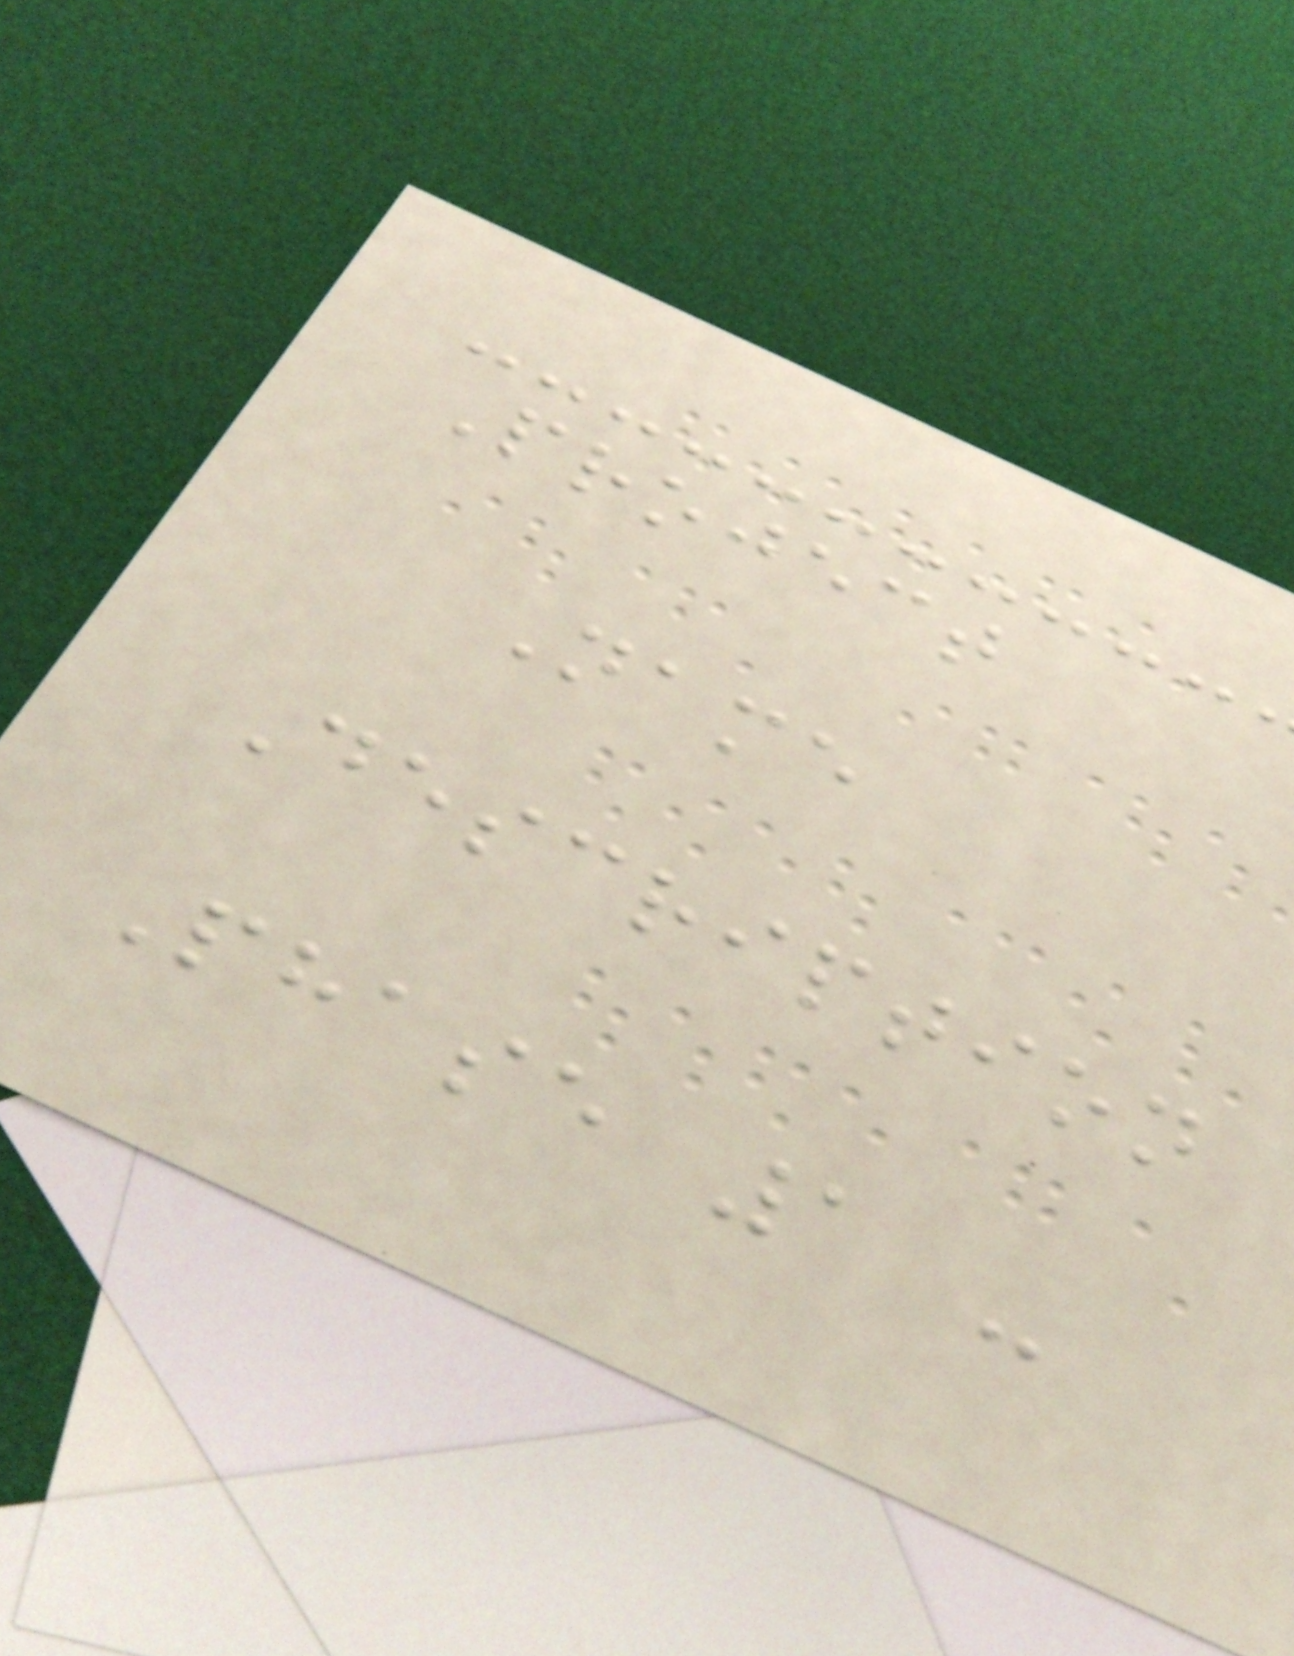Project
Name
Description
Phase 1 -
